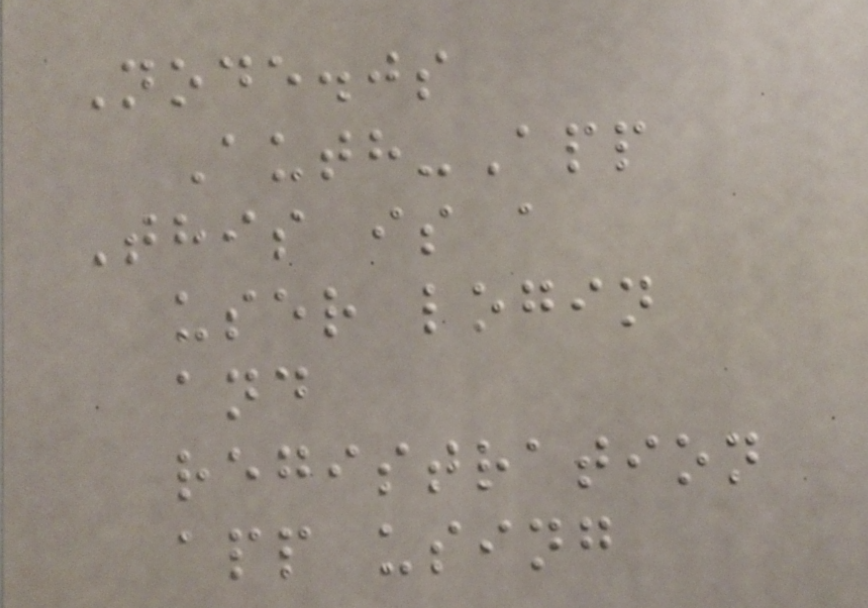Node.js
Auth-App
This is a
user login
and
registration
app using
